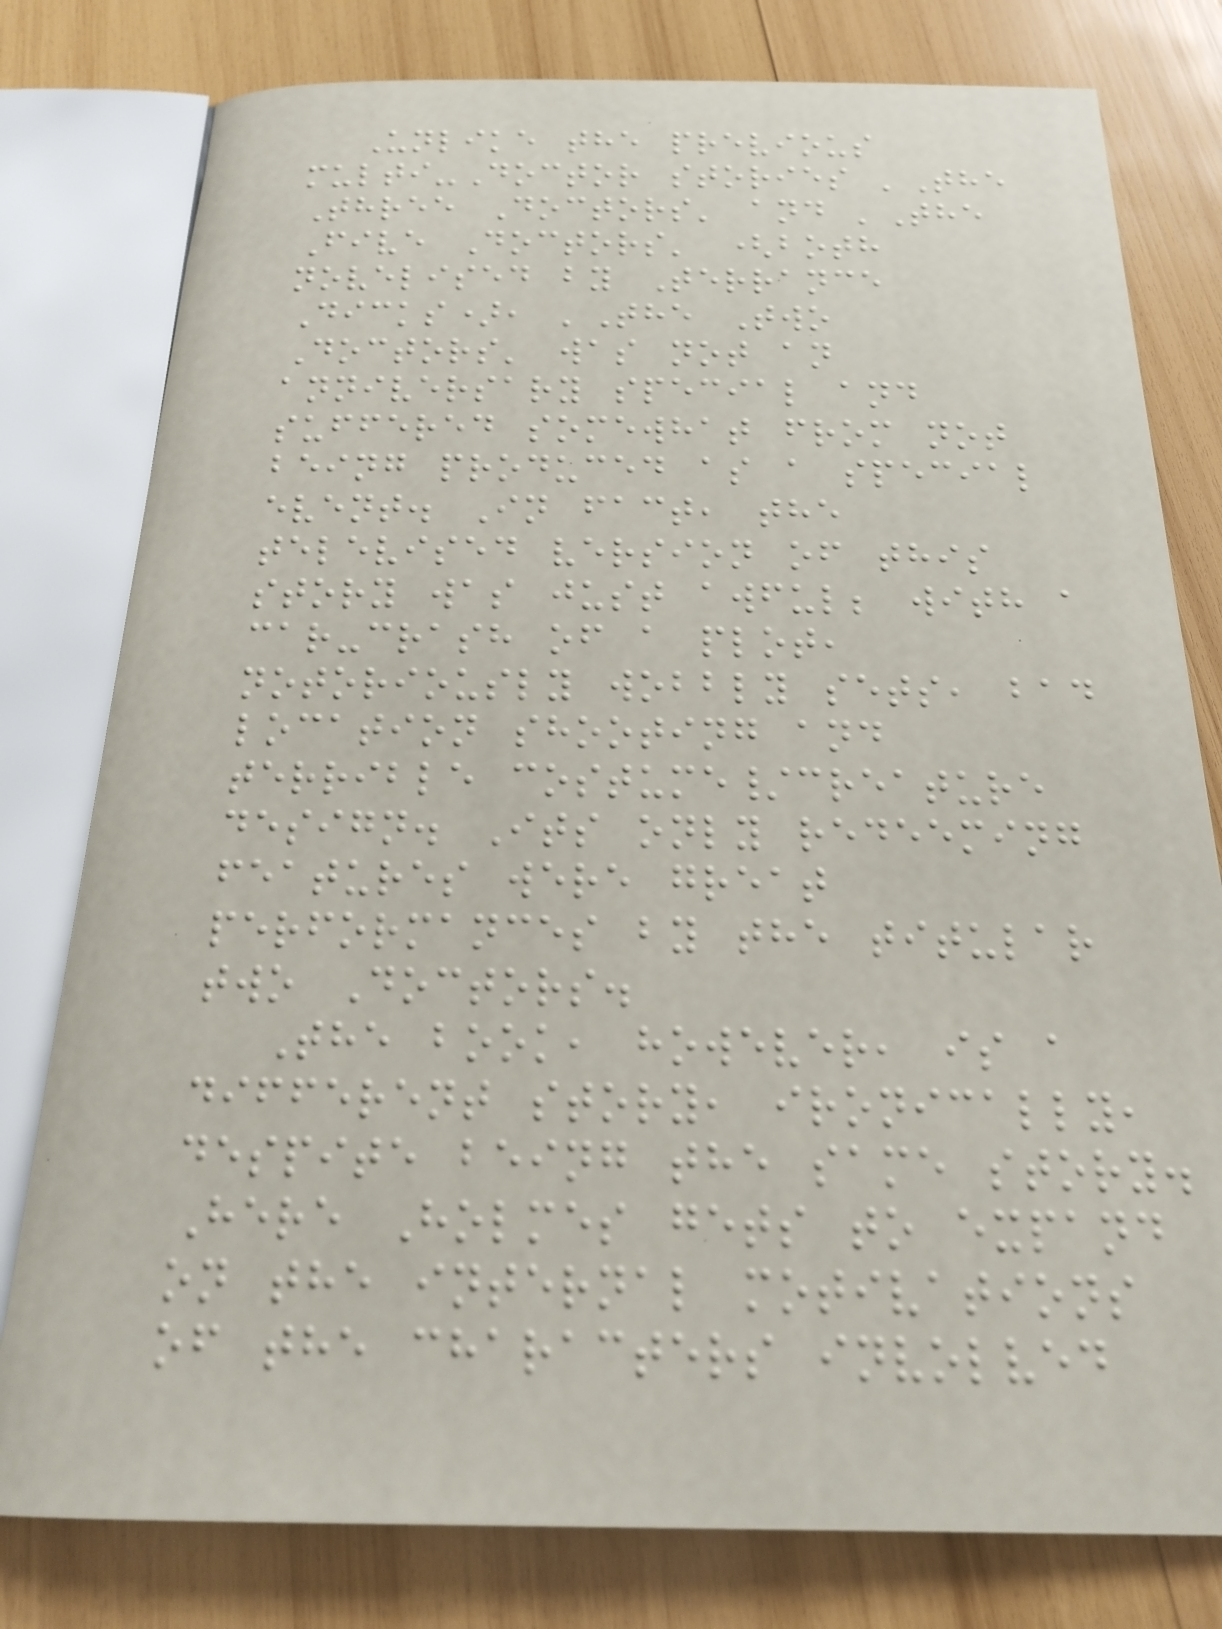Unlike the previous
multi-Doctor stories 'The
Three Doctors' and 'The
Five Doctors' (both
novelised by Terrance
Dicks), 'The Two
Doctors' was not an
anniversary special and
suffered somewhat from not
being produced as a special
event. In fact, the
televised version of this
story was just awful; with a
car-crash of a plot,
notoriously wobbly sets, bad
location shooting and
terrible costume/creature
design. Its only redeeming
features were great
performances by the titular
two Doctors.
The book, however, is a
different story, ironically,
despite being the same story.
Here Holmes gets to expand
on the internal motivations
of the characters involved
